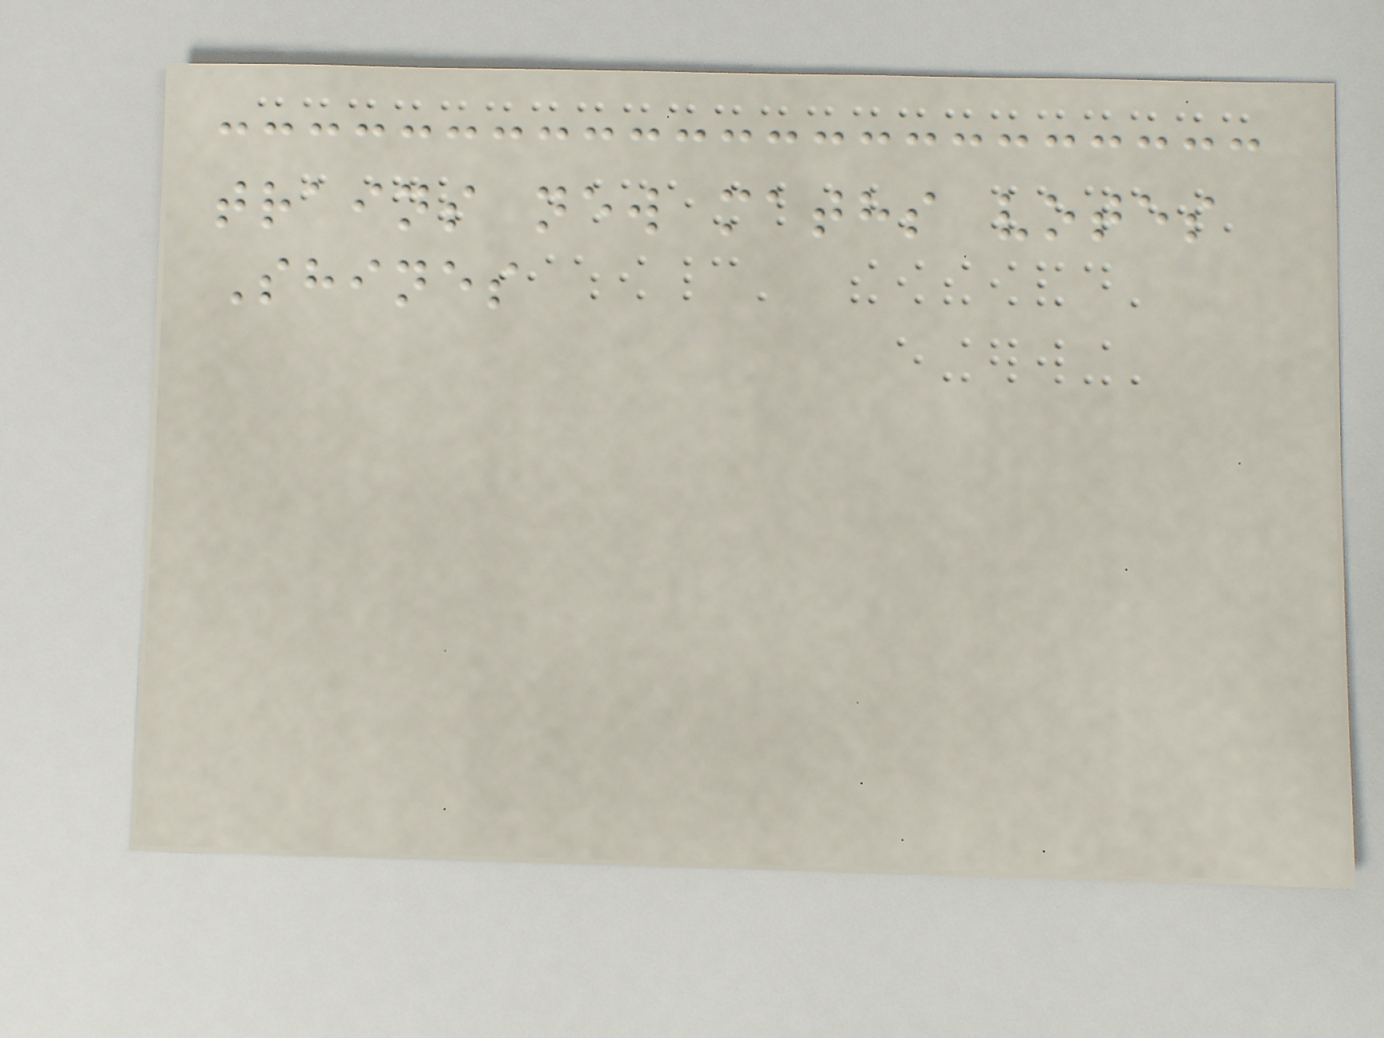trains new maths votes
Shines
